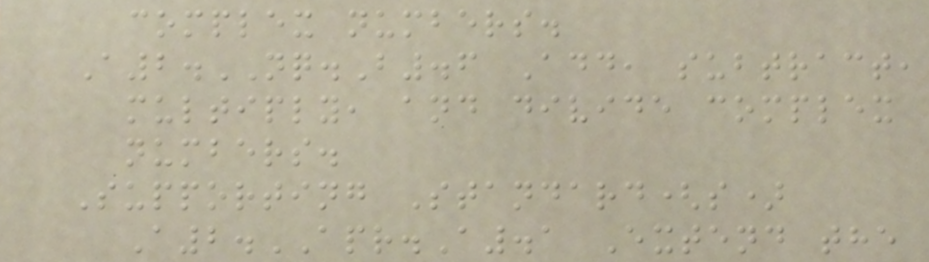complex numbers.
A2.NQ.B.6 Add, subtract,
multiply, and divide complex
numbers.
Supporting Standard(s)
A2.APR.A.1 Extend the
